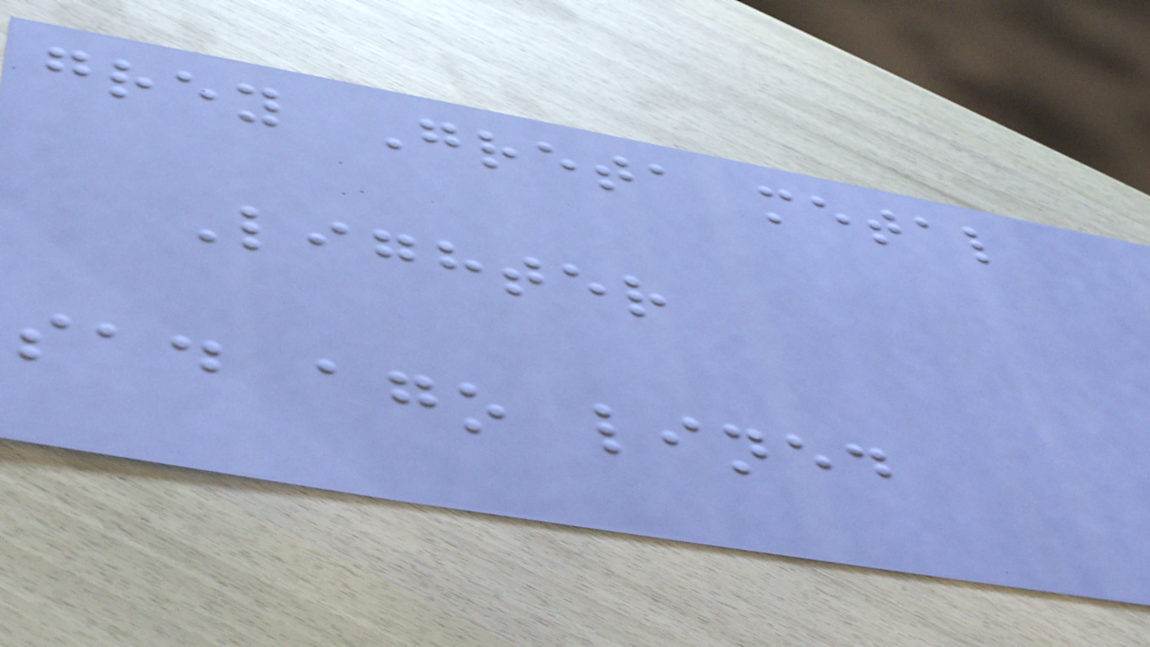grey Greta metal
Lighter
sad ago lined
